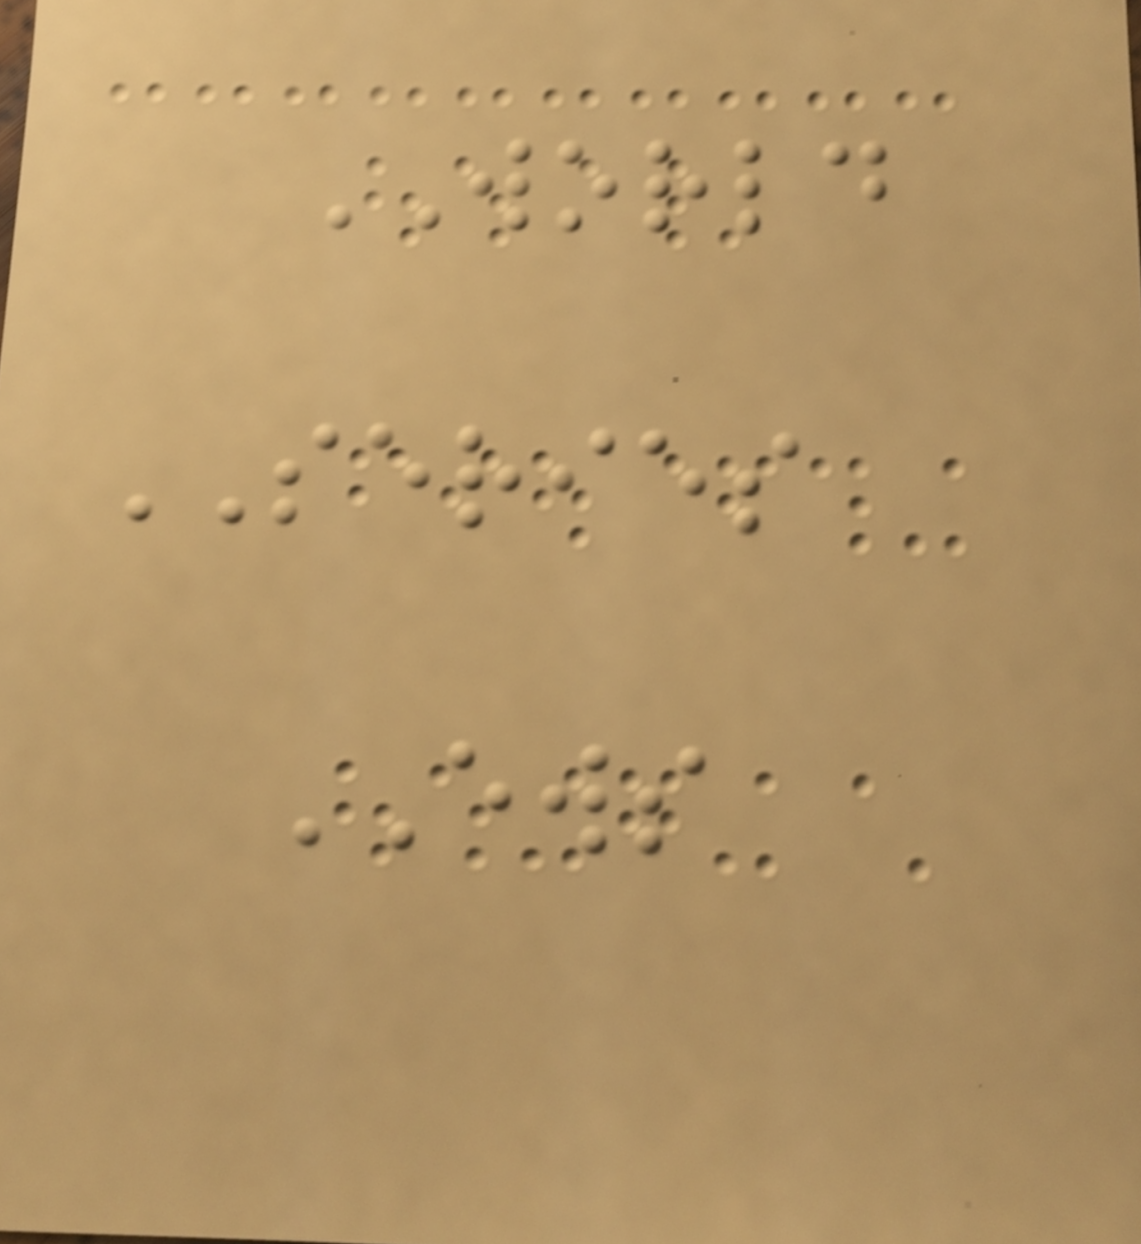WORLD
SERIES
EWS
